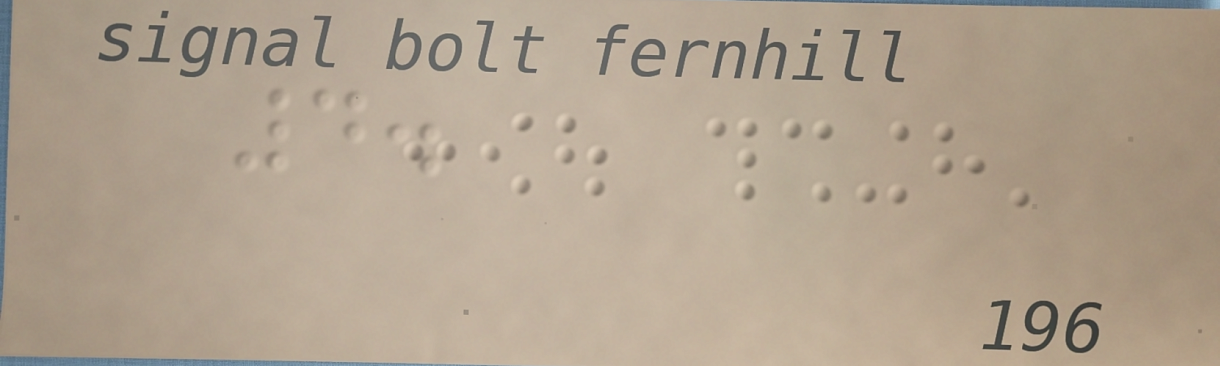4.
